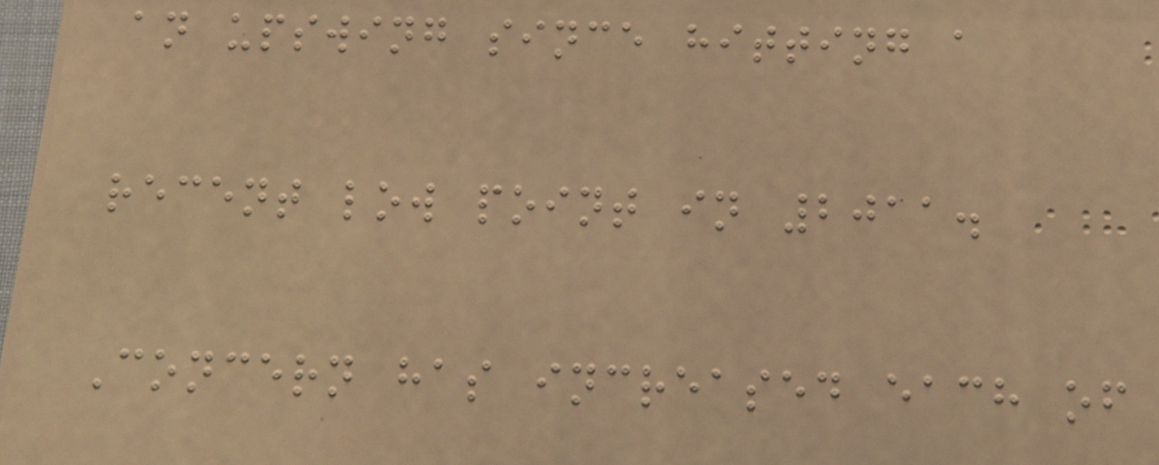an upswing since hitting a
recent low point in 2011.
Concern has increased each of
